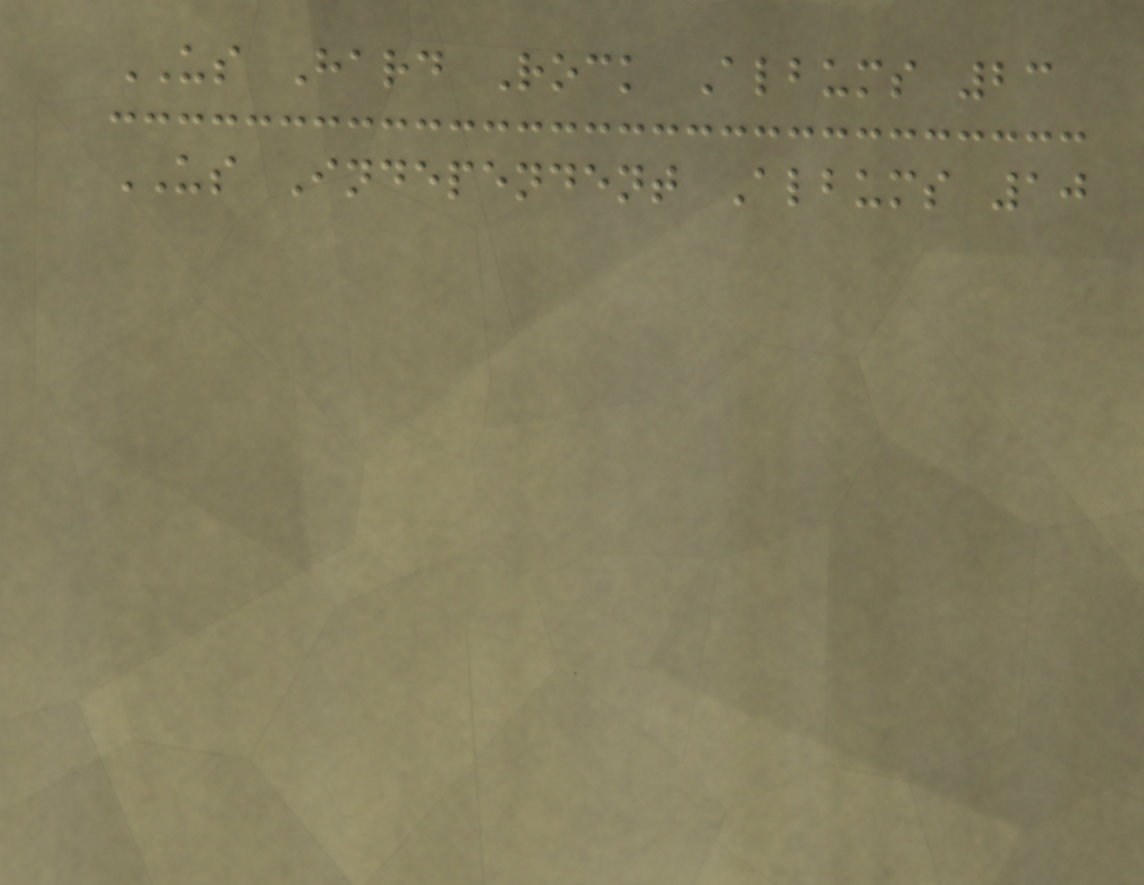US Hard Rock Albums 23
US Independent Albums 10
